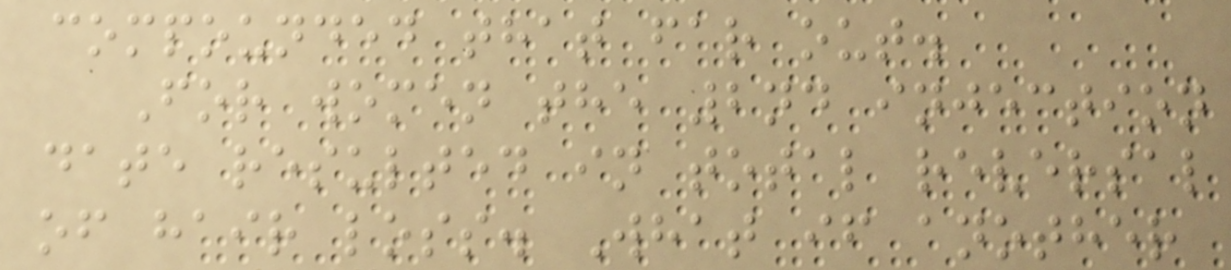compounded that far out.
For women the 2nd injection
date resulted in total reversal
of hair loss. What if another
